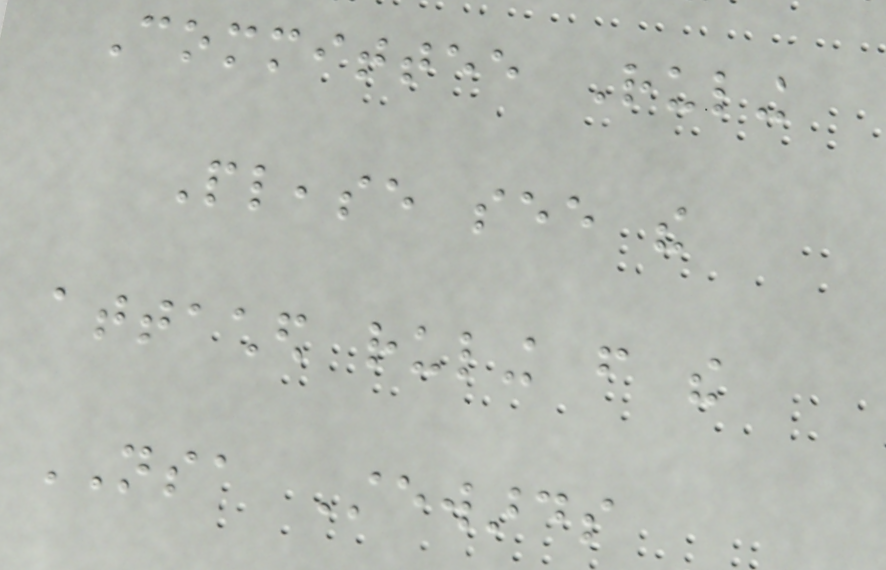Committee Ruling
Please see the
attached ruling from the
NSA Stewards
